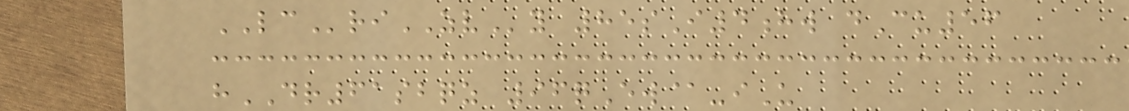LCriZVy 85sI4hw dCu56
hDR61sbqz 96qEw@-iU
